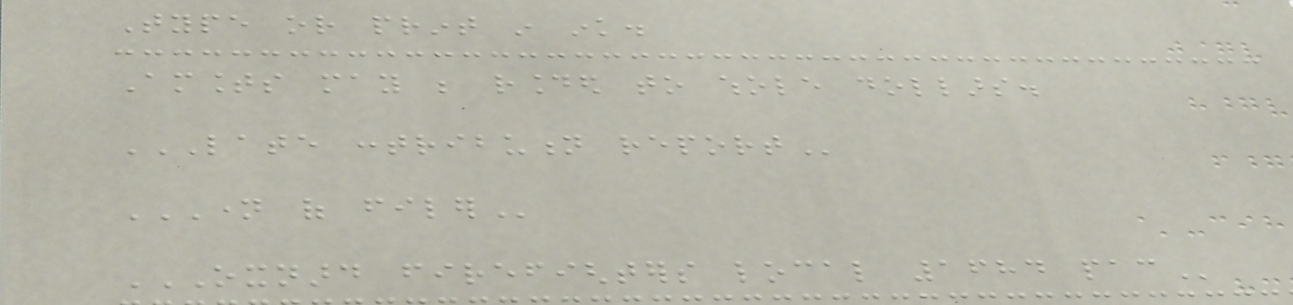Type or print in ink.
Amounts may be rounded to whole dollars.
LATE CONTRIBUTION REPORT
NAME OF FILER
OXNARD FIREFIGHTERS LOCAL 1684 PAC
